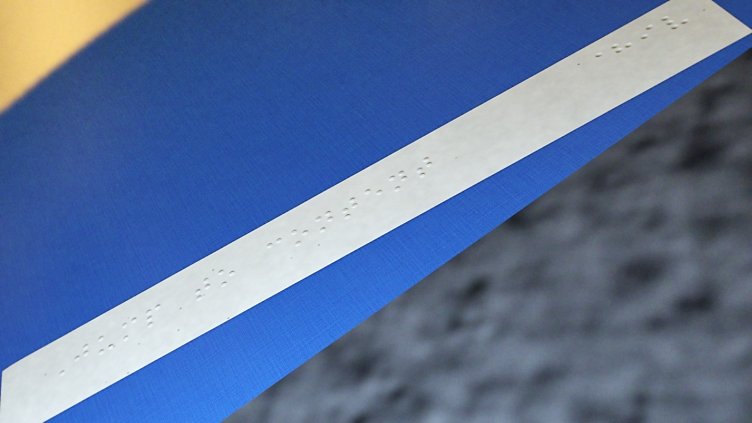Jump to content
